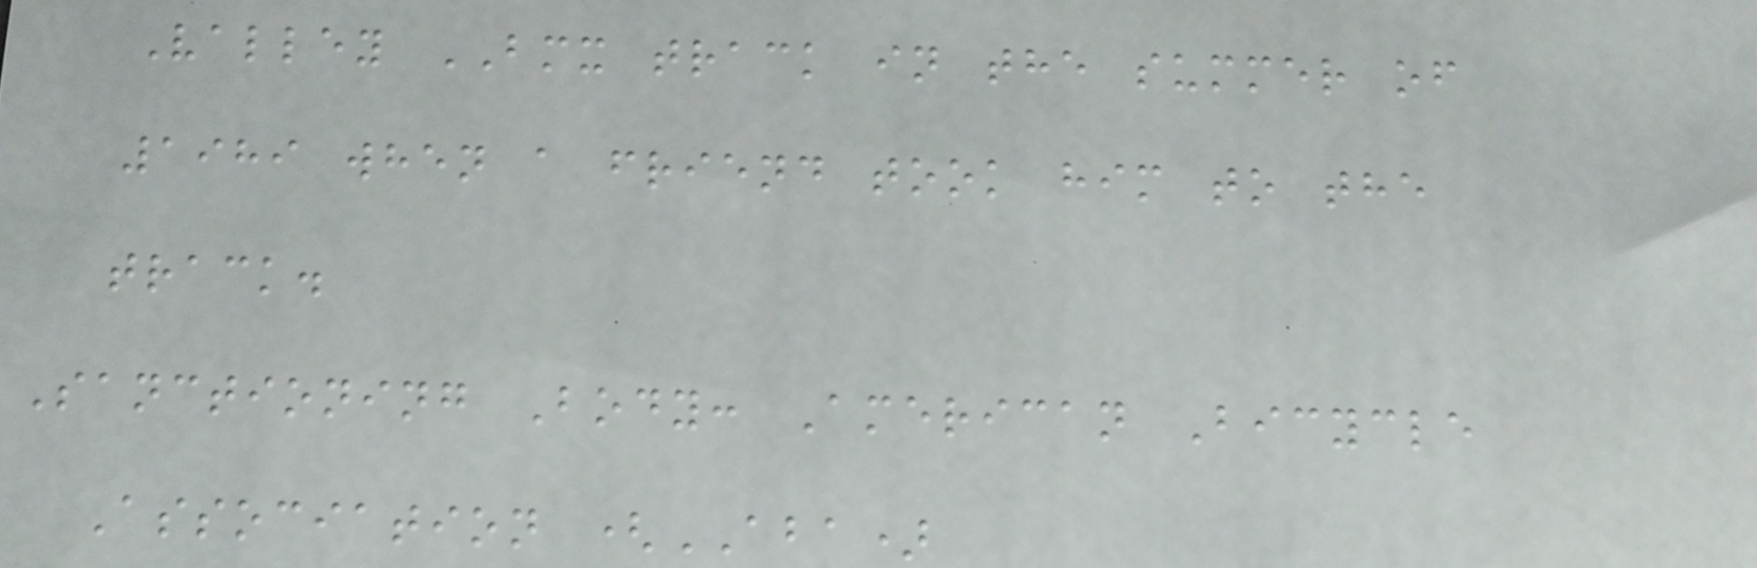Valley BMX track in the summer of
1989 when a friend took him to the
track.
Sanctioning Body: American Bicycle
Association (ABA)
